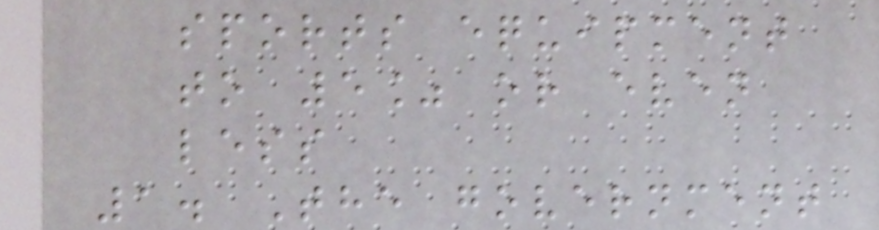sports equipment
to 5% or even
less
1. The government
